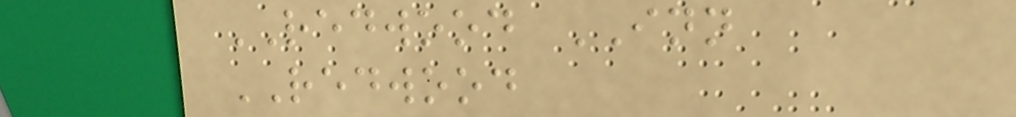REDWOOD INN
REDWOOD
